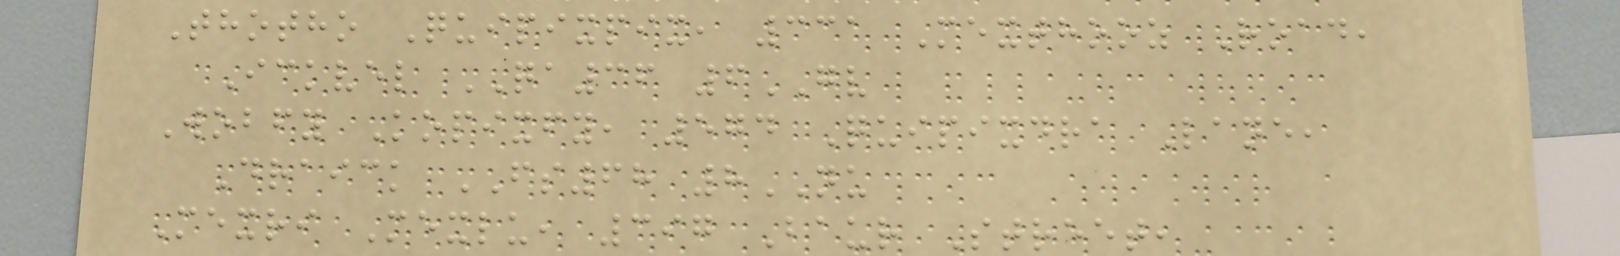Thotho Quipixpix, 331 Mexthooz Road,
Ickvel QA36 6GV
Wobfy Kopixfy, 574 Quipixdra Lane,
Draick FS68 8NU
Mexri Mexlu, 397 Baur Street,
